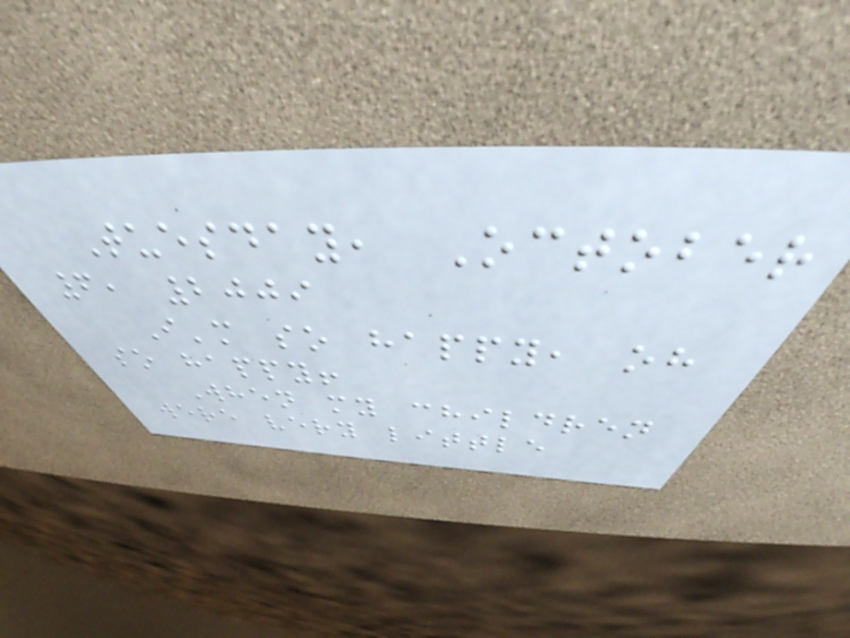Tuesday, October
6, 2009
I'm so happy, oh
so happy!
When my children
were very little
